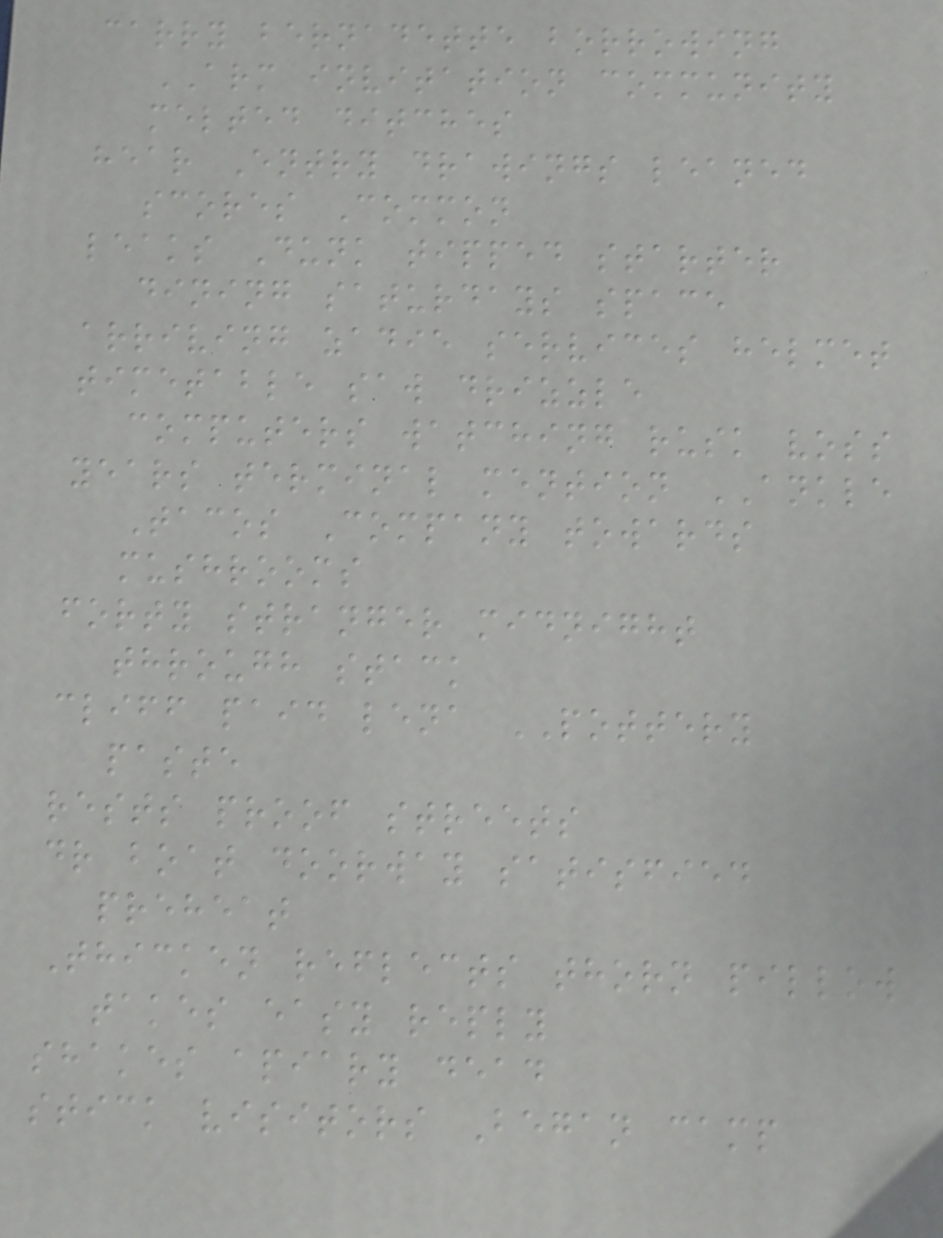carry bernadette borrowing
ARM invitation community
melted ditches
hear Entry drawings leaned
scores Common
leaks Dunk tipped starter
dining saturdays space
arriving zadie services helmet
timetable saw drizzle
computers watching rusk voss
years terminal mention ANKLE
Tacos Company towards
mushrooms
forty stranger midnight
through stack
cliff paid lena POTTERY
paste
rests proof streets
dr boat doorway satisfied
preheat
Thicken reflects thorn pillow
takes easy reply
shakes apiary dead
stick visitors Began camp
